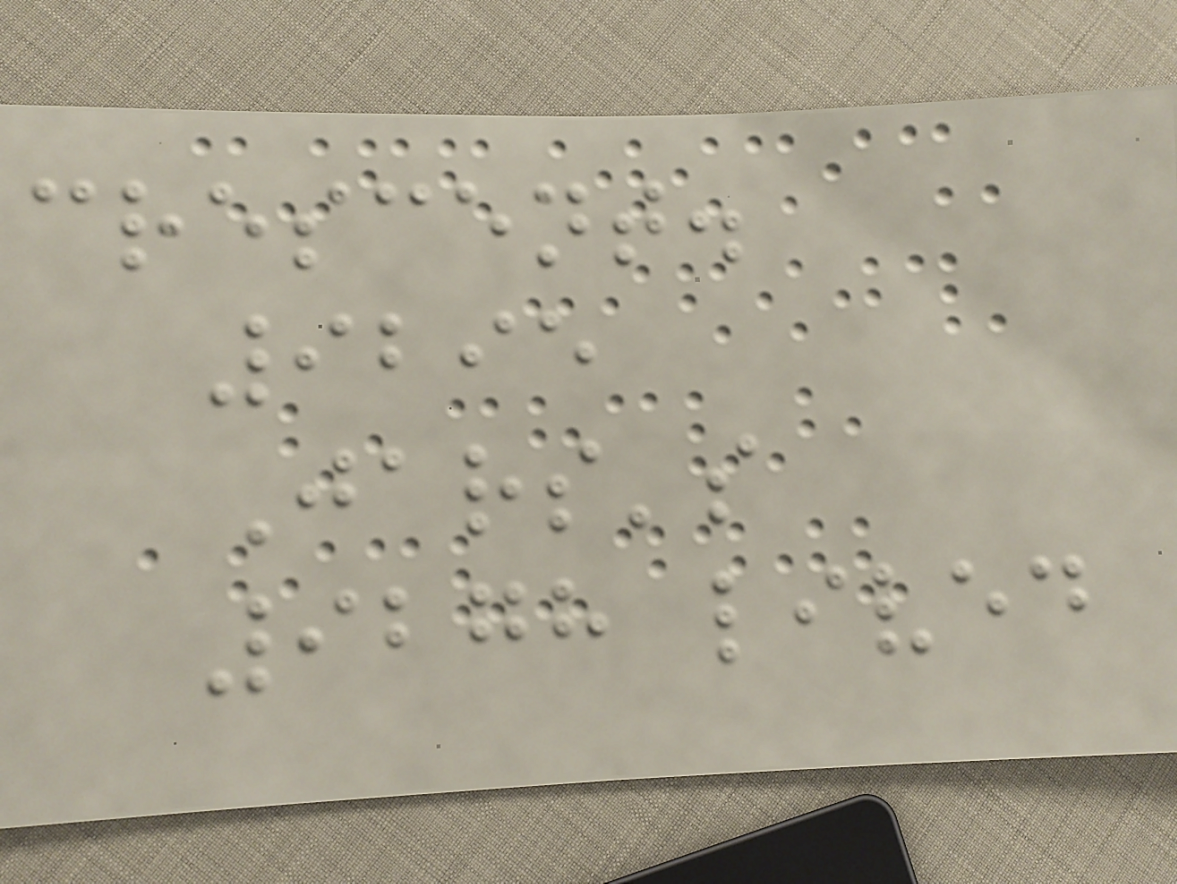crescent.
9295
Jars's
9278 lived
